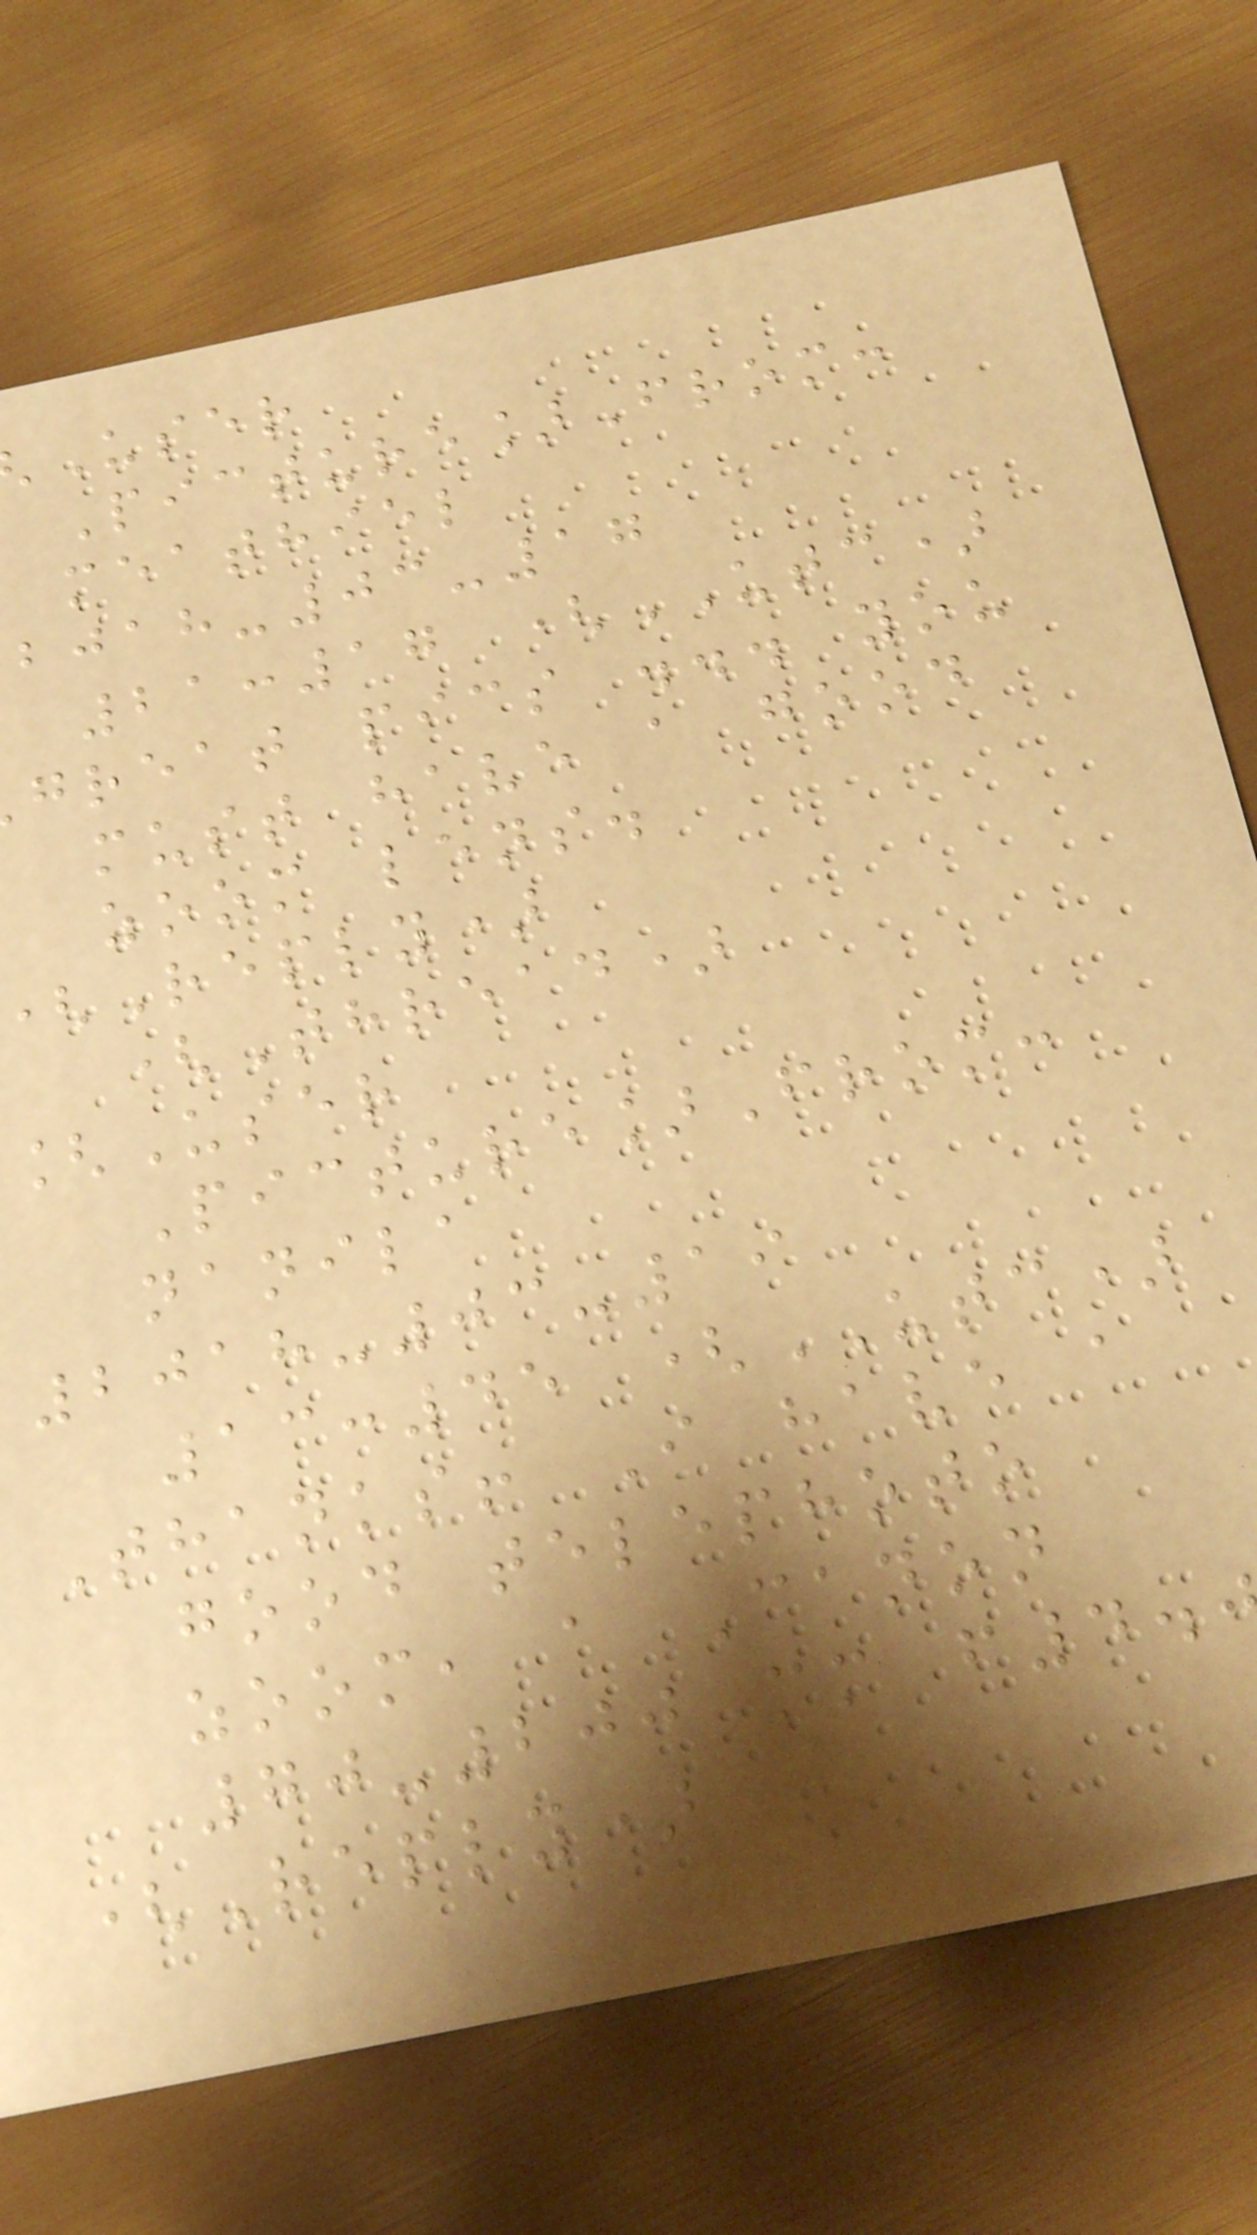User
Picture]From:
meathiel
-03-17
21:17 (UTC)
great pics ... you
must have a good
zoom lens.
Reply)
(Thread)
[User
Picture]From:
nanila
2018-03-19
13:45 (UTC)
Thanks! I have a
good telephoto
zoom, a Canon
70-200 mm f4.
(Reply)
